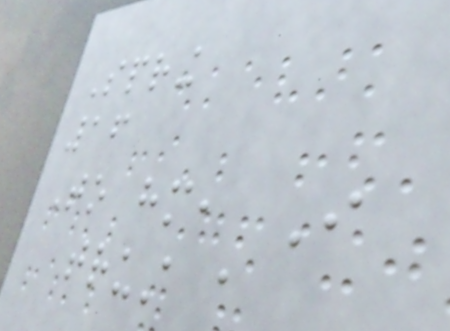Spring
16
To him, I
trust a
